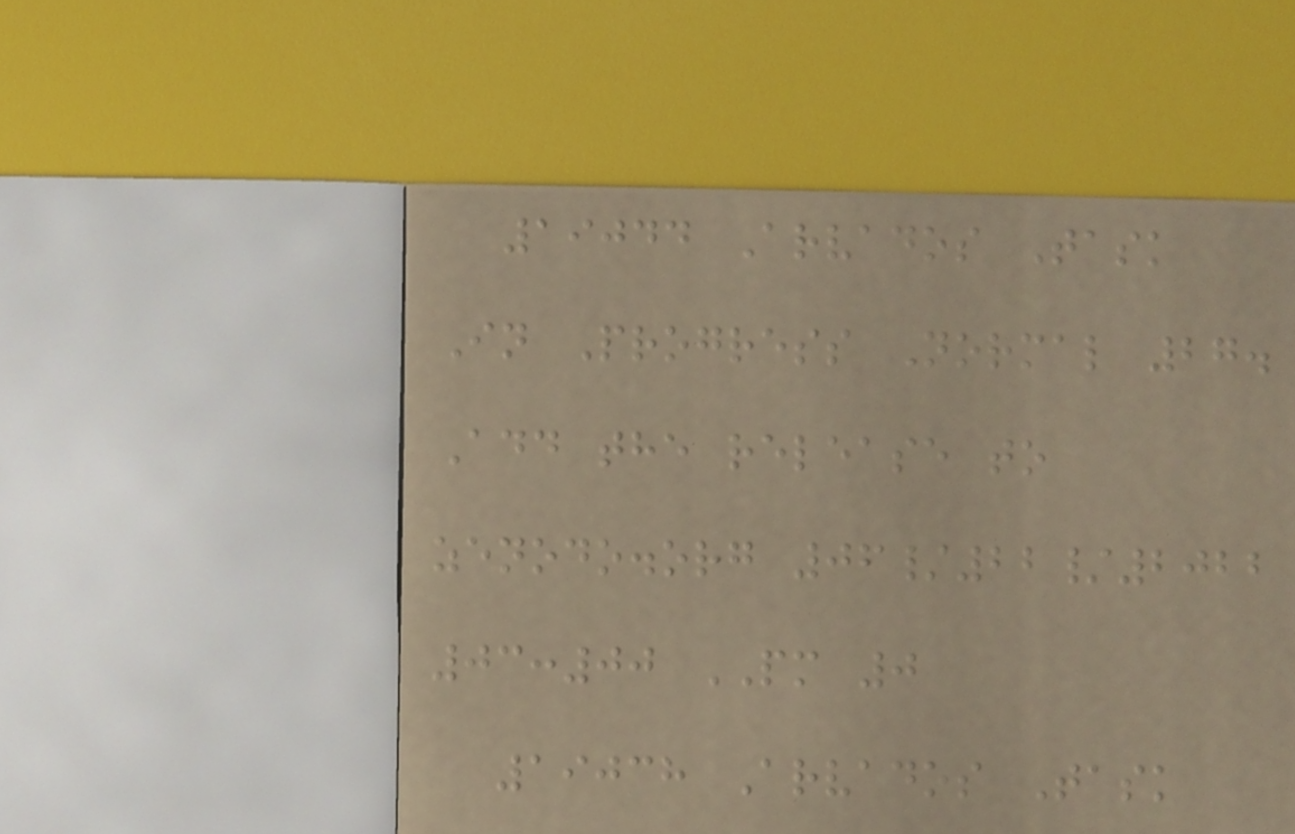19044 Arvados Task
In Progress Normal 27.
Add the release to
zenodo.org 06/22/2022
03:00 PM 0
19038 Arvados Task
